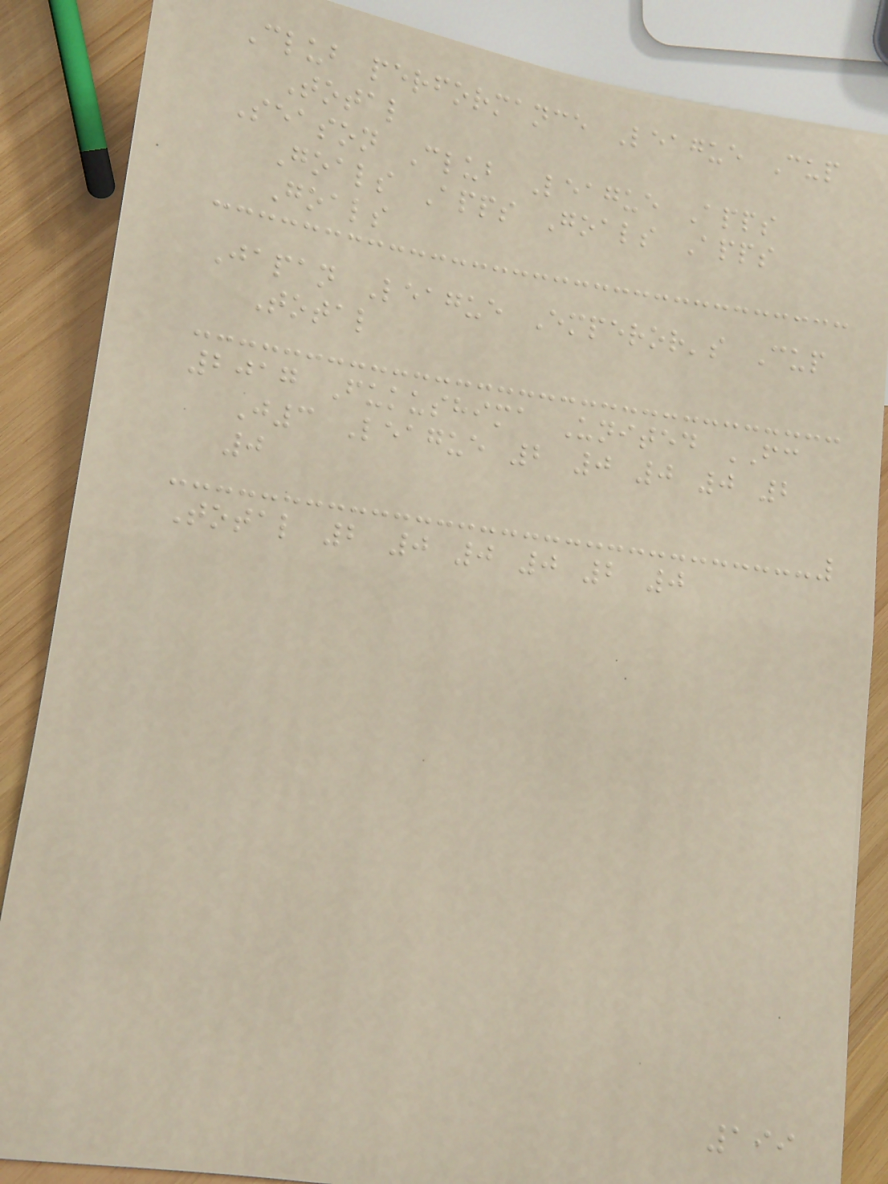Club performance League Cup
Total
Season Club League Apps
Goals Apps Goals Apps
Goals
Japan League Emperor's Cup
Total
2017 Fukushima United FC
J3 League 2 0 0 0 2
0
Total 2 0 0 0 2 0
199
